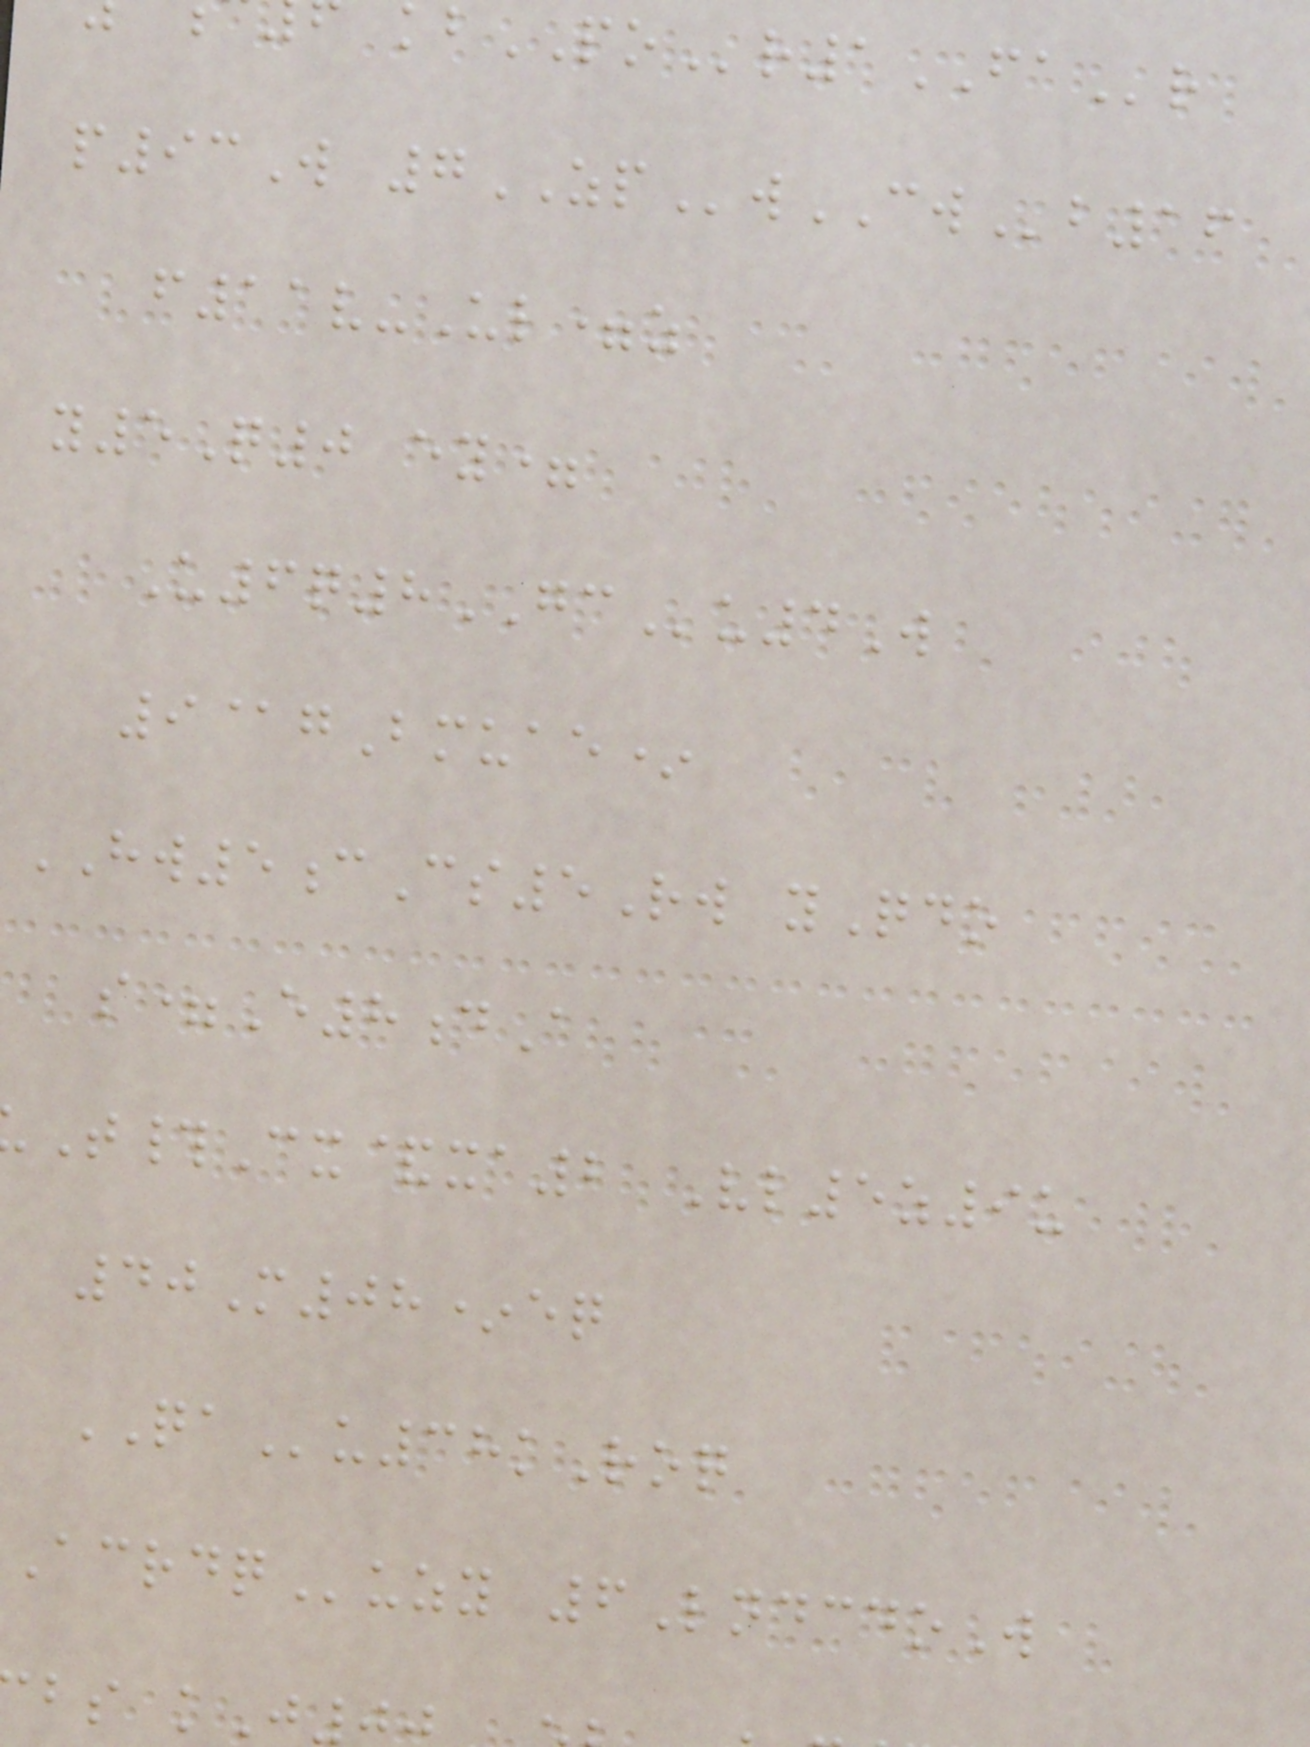kbPOr1FAr
p93W 7ZPwCWb16
f11v-Ul=z
y5Q0 ey=
U6q8GCu4W
9@gBmuae*
HW5cCs5Rw yQdo
s=E8dA
T#Cx&xa2 Vl5z9u
40M08*eq
QAu38kRoq
uzy 6LndcdoW
